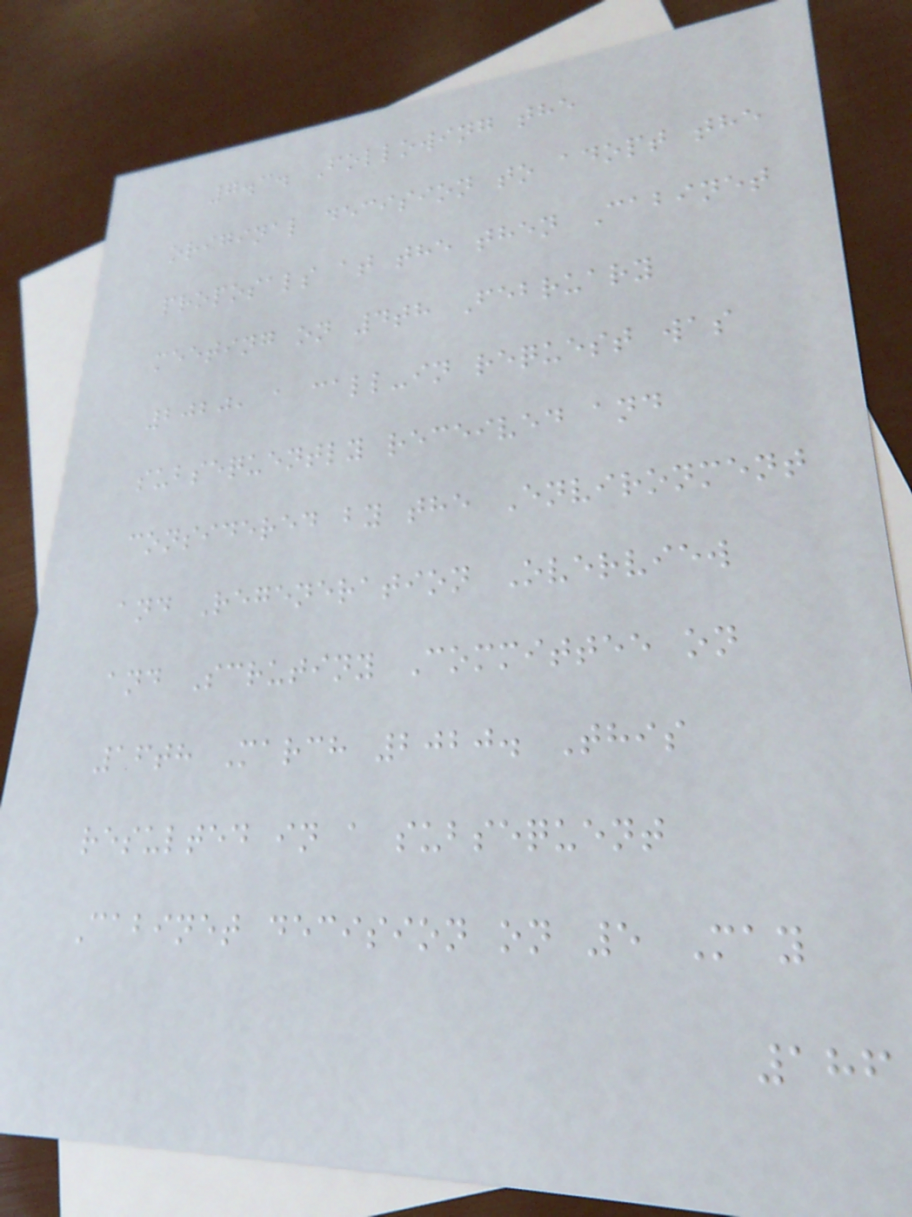7.3. Following the
original decision to adopt the
proposals at the then Cabinet
meeting on 4th February
2020, a call-in request was
subsequently received and
considered by the Environment
and Regeneration Overview
and Scrutiny Committee on
16th March 2020. This
resulted in a subsequent
Cabinet decision on 5 May
186
